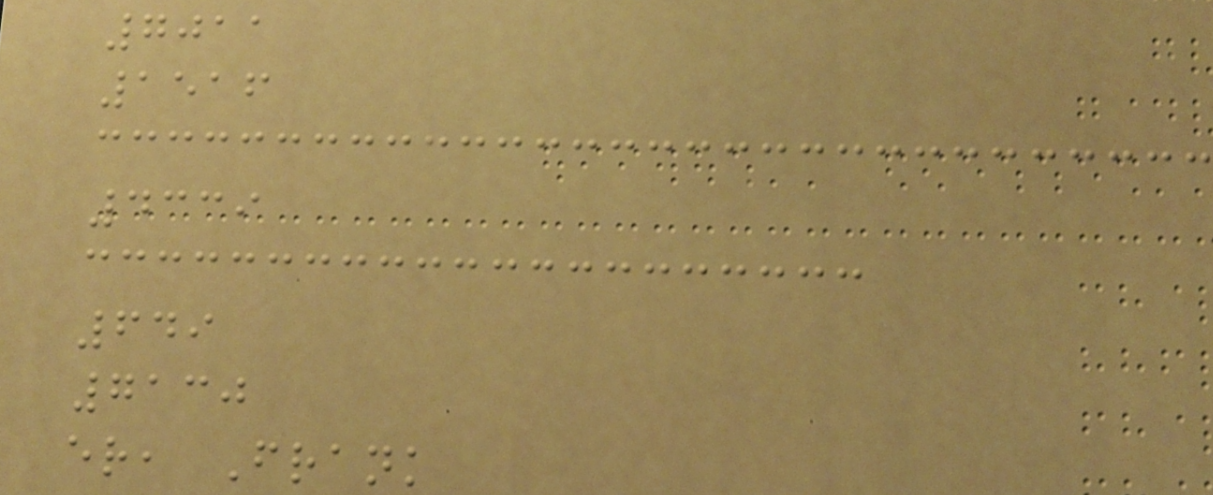7011
1516
4339
649
7130
er, Frank
